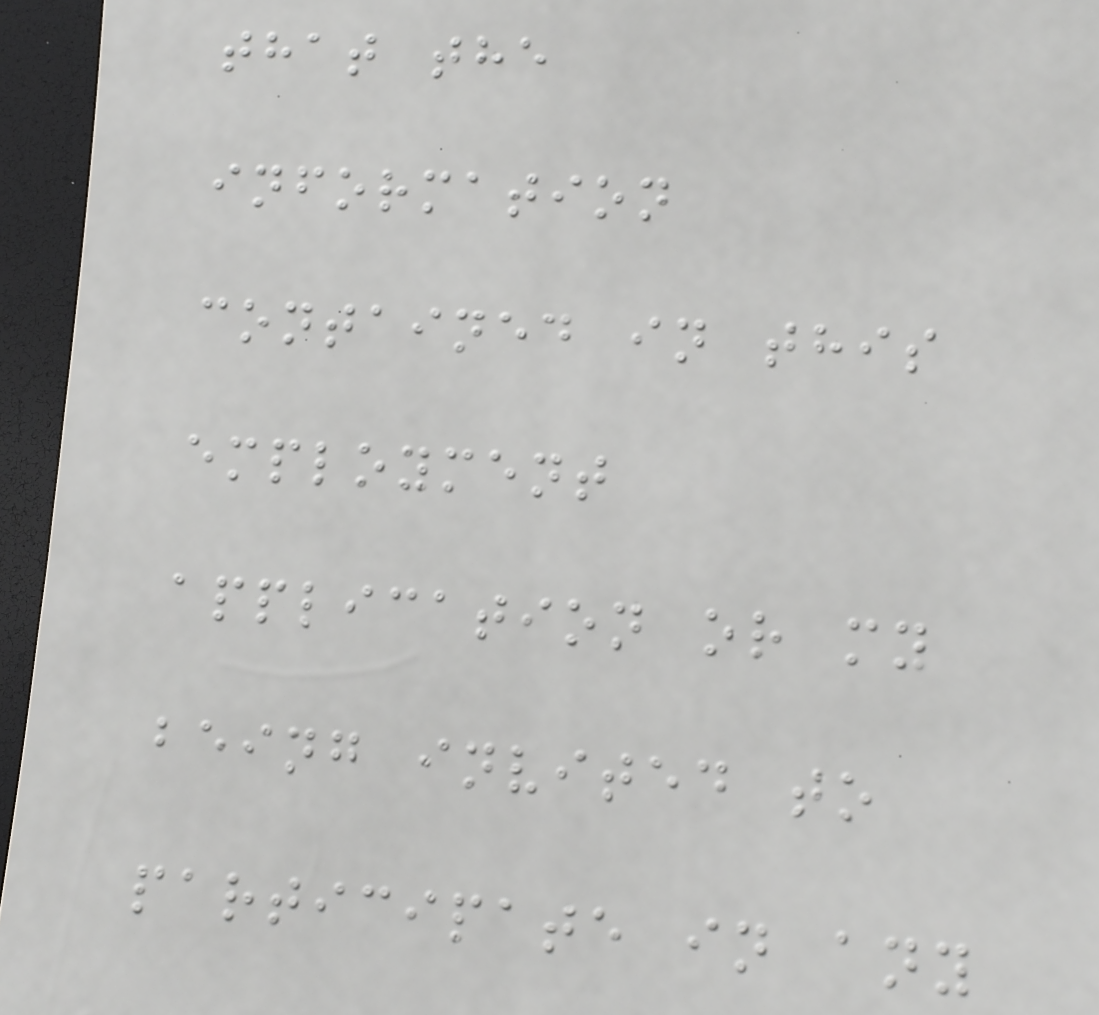that the
information
contained in this
employment
application or my
being invited to
participate in any
